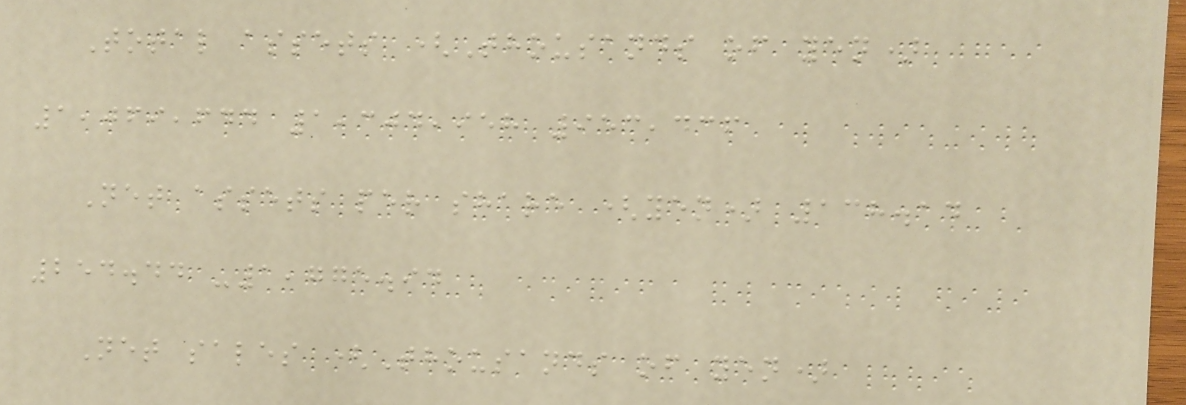Total assets (Thousands of yen)
1,069,644 1,304,958 953,436
Net assets per share (yen) 138.14
254.44 -1,775.94
Net sales (Thousands of yen)
